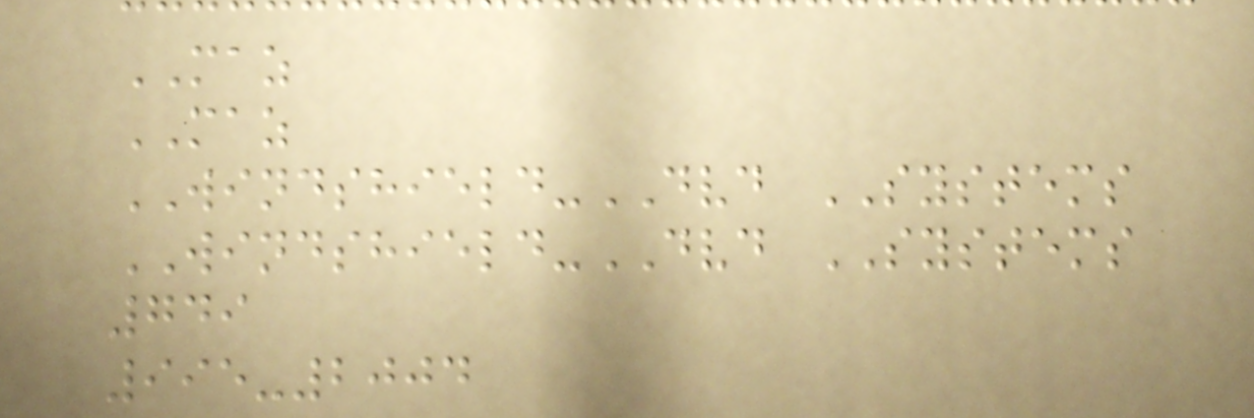MAZ
MAZ
WINDSHIELD-DVD SYSTEMS
WINDSHIELD-DVD SYSTEMS
749
995-2004
